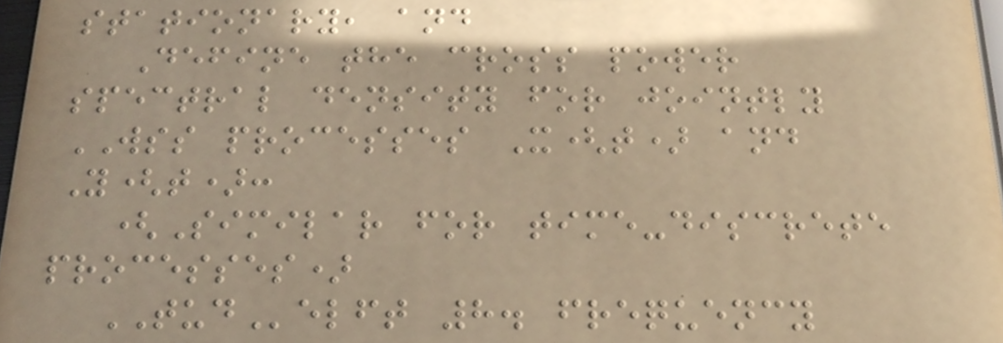stationary, and
Define the cross power
spectral density for jointly
WSS processes X(t) and
Y(t):
(Similar for time-discrete
processes)
TUDelft 8. frequency
